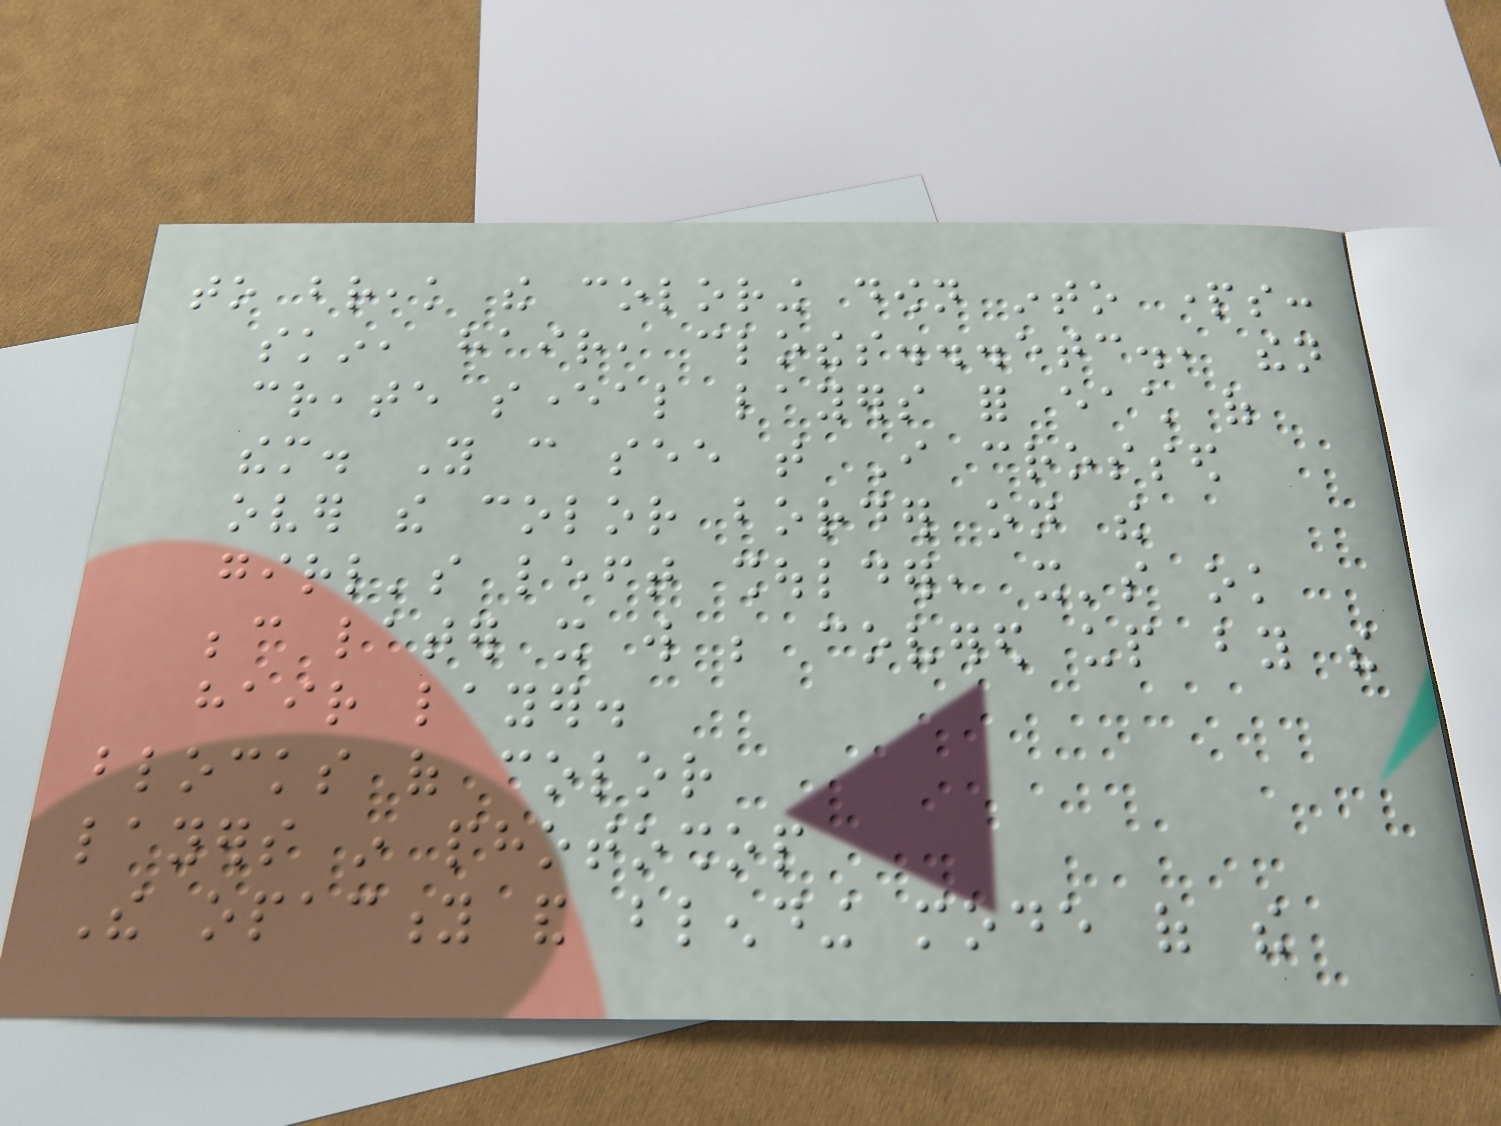to break the coloring down into parts:
skin, hair, clothes...etc., then
create several layers for each of
them. You can see that I crossed
over the color border on the
girl's left shoulder, it's ok
because later it will be covered up by the
hair layer.
blocks of color
layers in photoshop
The opacity and blending mode of the
